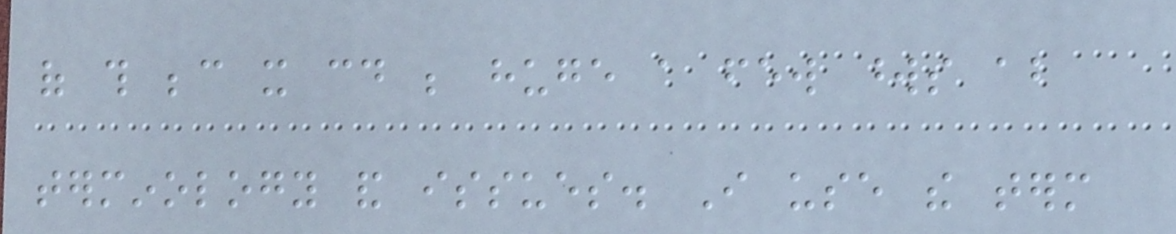of this because it could be huge a few words about
terminology and issues. I use the term
